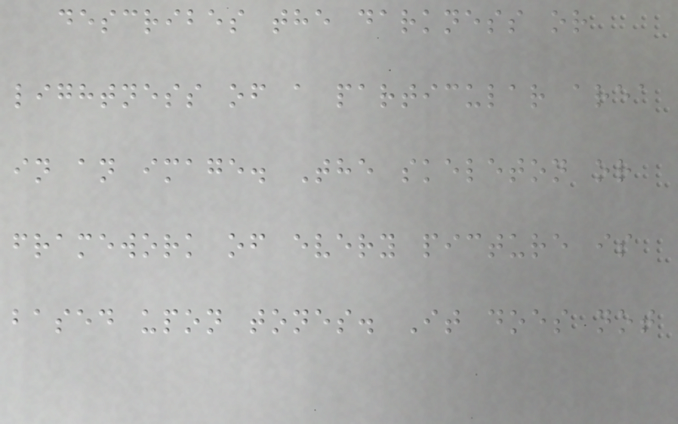describes the darkness or
lightness of a particular area
in an image. The skeleton or
framework of every picture is
based upon tones. It does not
